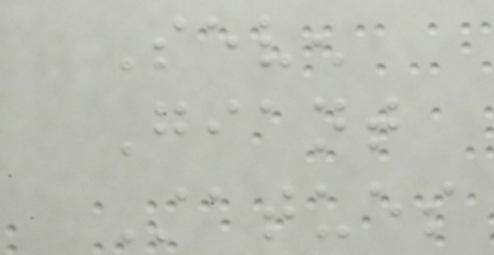Seven
Giant
Statues
